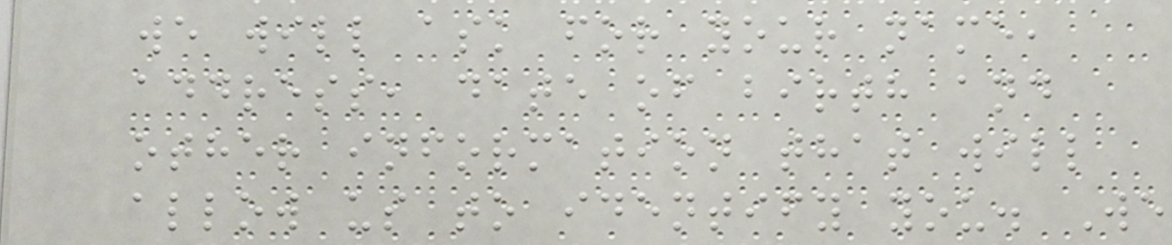we will ask for your name,
address, date of birth and
other information that will
allow us to identify you. We
